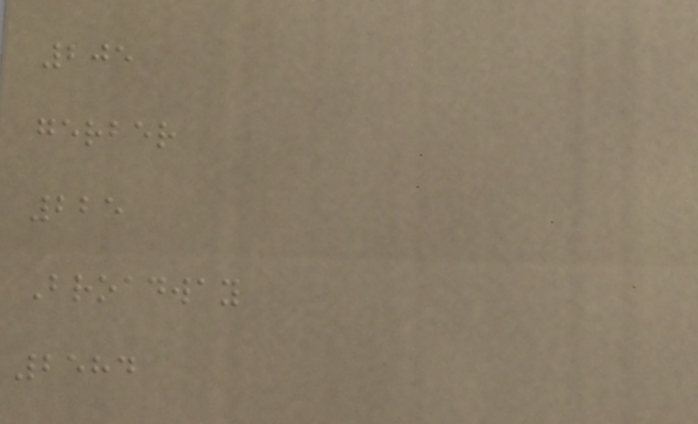205
gerber
225
Broadway
2584
